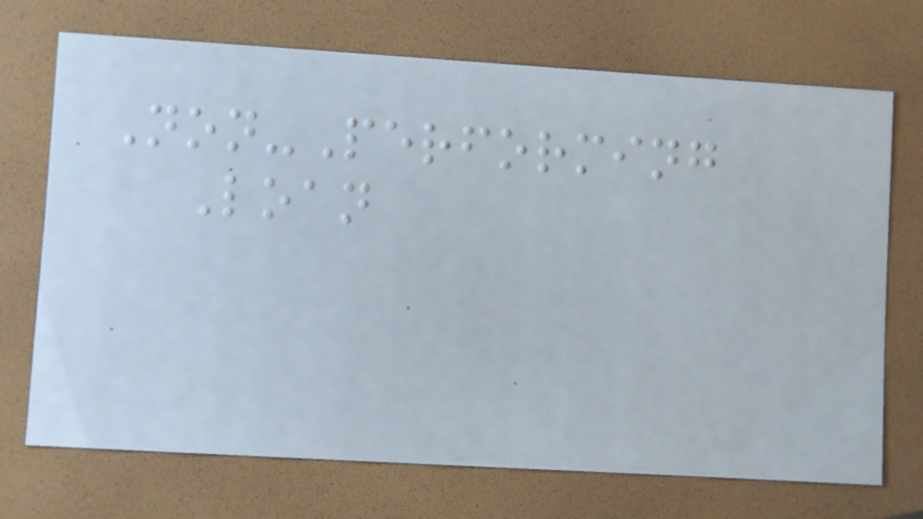Non-Performing
Loan
